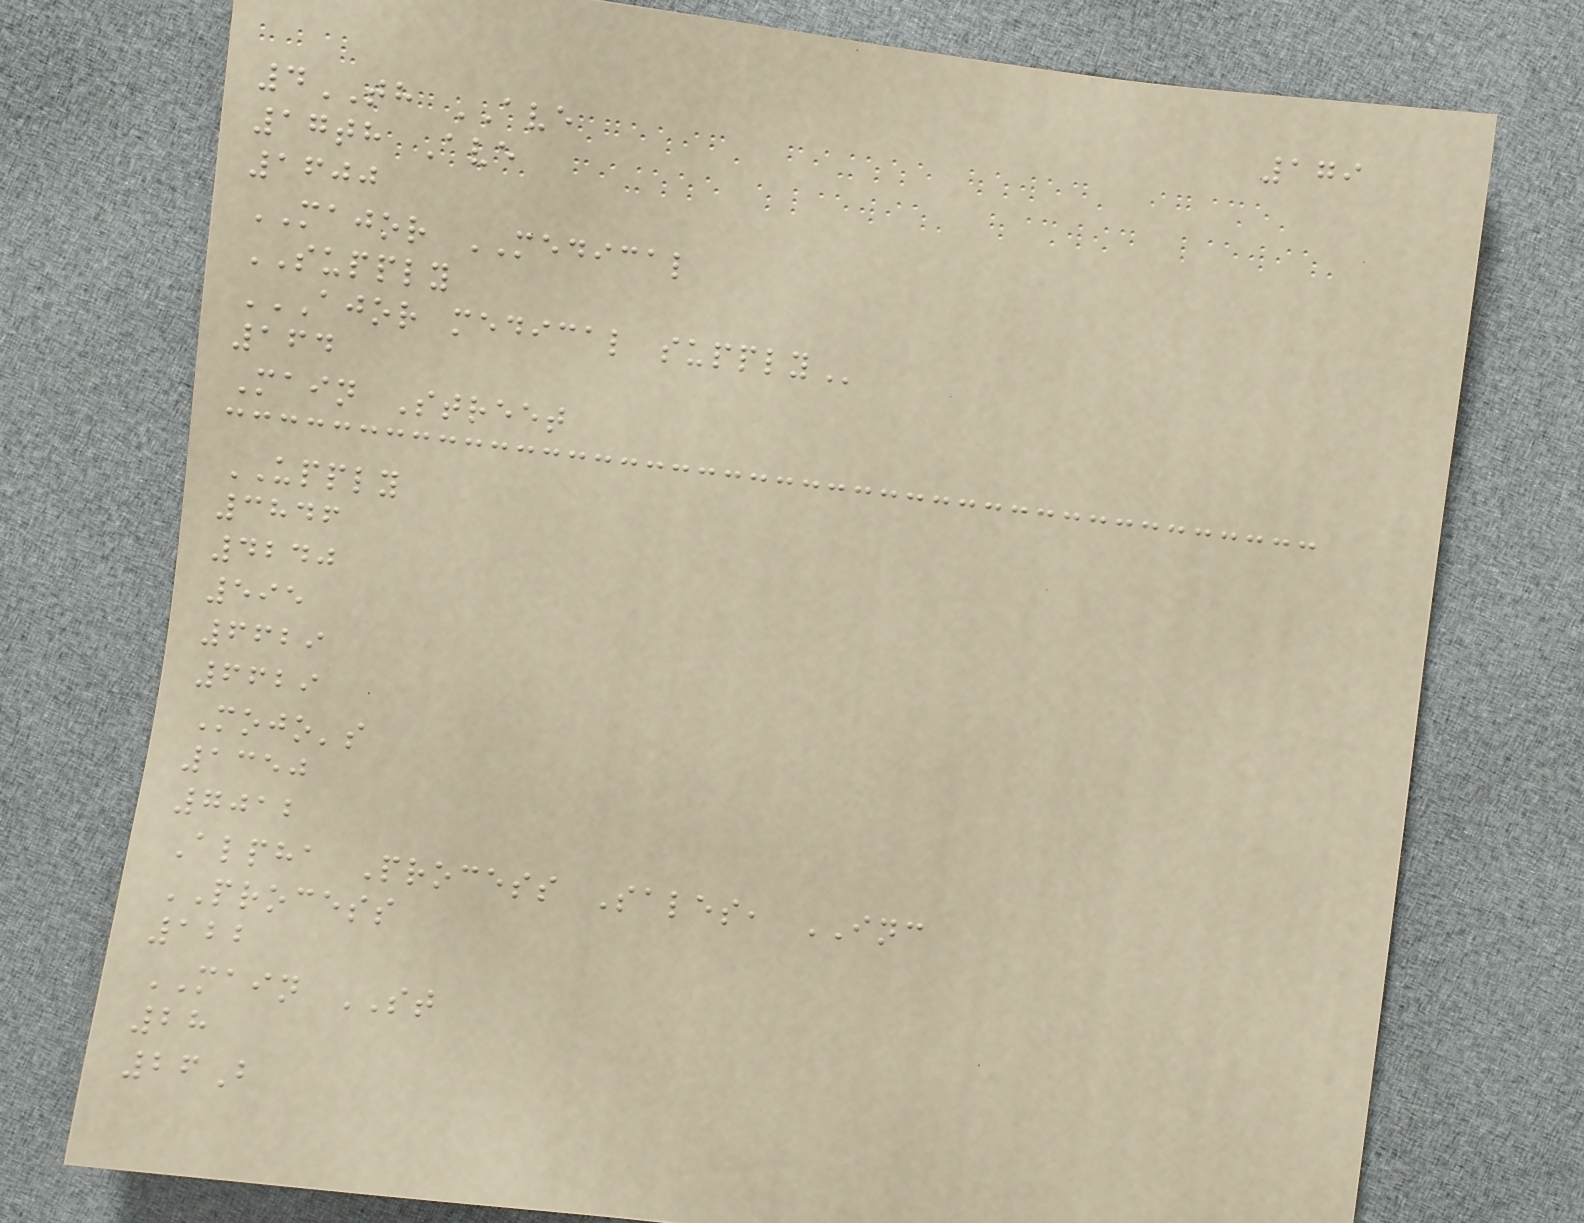179
4TH AVE
17th Ave
1600
MAJOR MEDICAL
SUPPLY
AJOR MEDICAL SUPPLY
164
Main Street
UPPLY
3846
4240
595
6629
6629
Mojo's
1350
7012
Alpha Process Sales, INC
PROCESS
122
MAIN ST
28
26B
